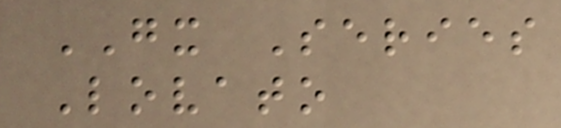GX Series
Lovato
